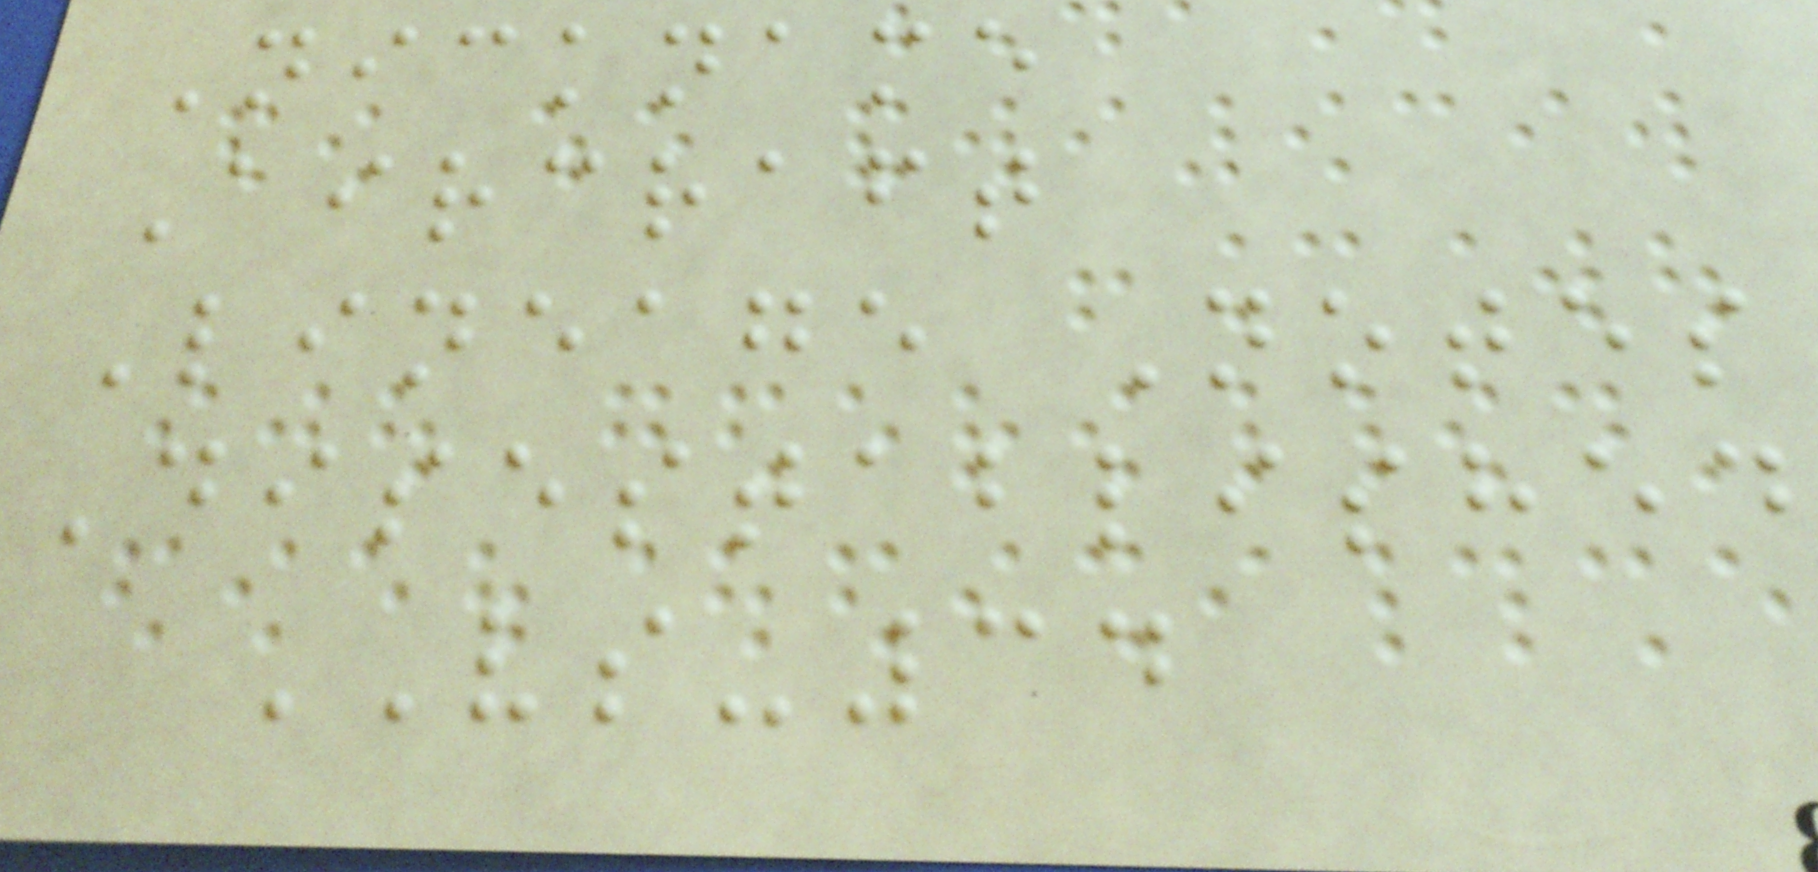Nickname
Aircraft
Lineage Notes
Disestablished
VS-34
